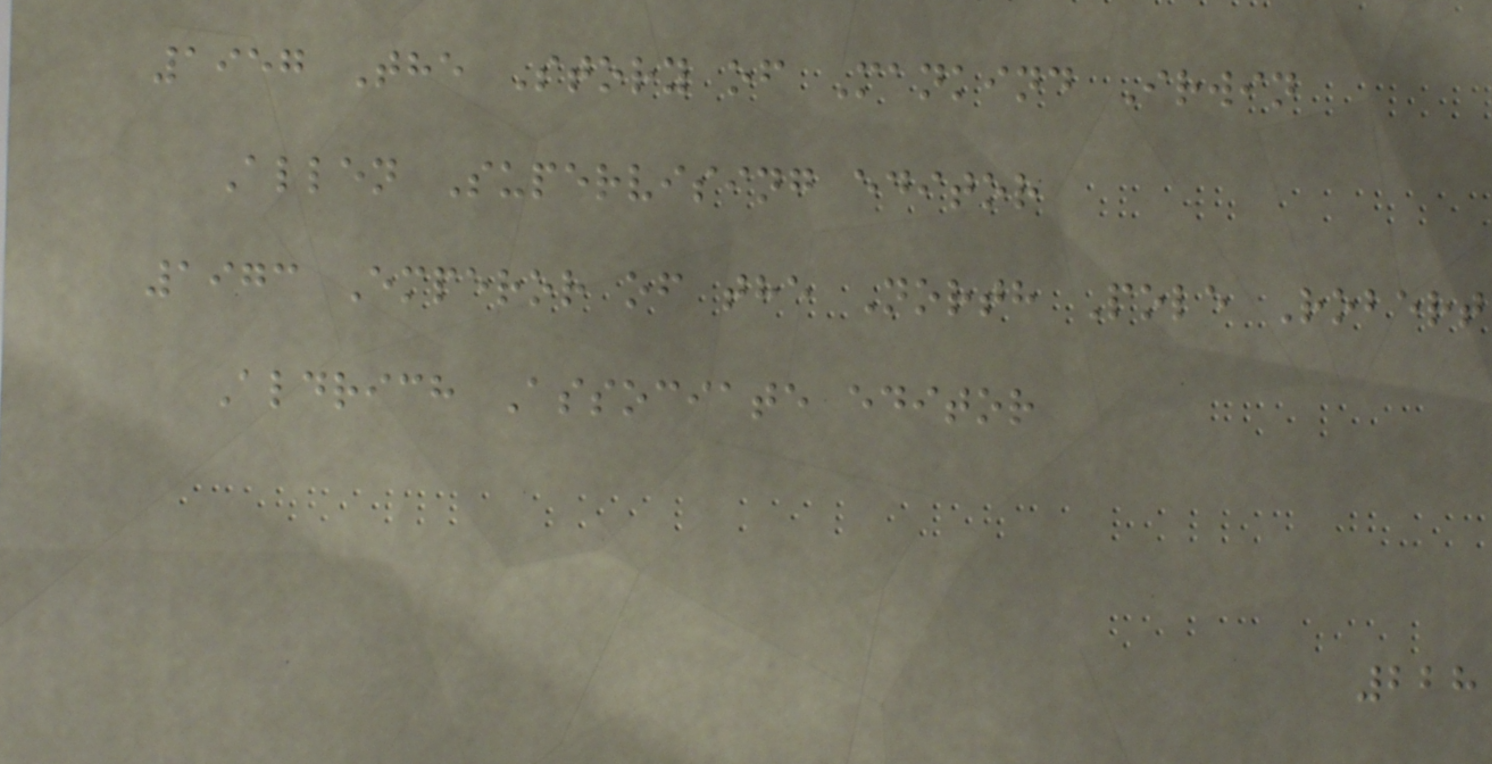1957 The Story of Mankind Irwin
Allen Supervising editor
1973 Emperor of the North Pole Robert
Aldrich Associate editor
228
